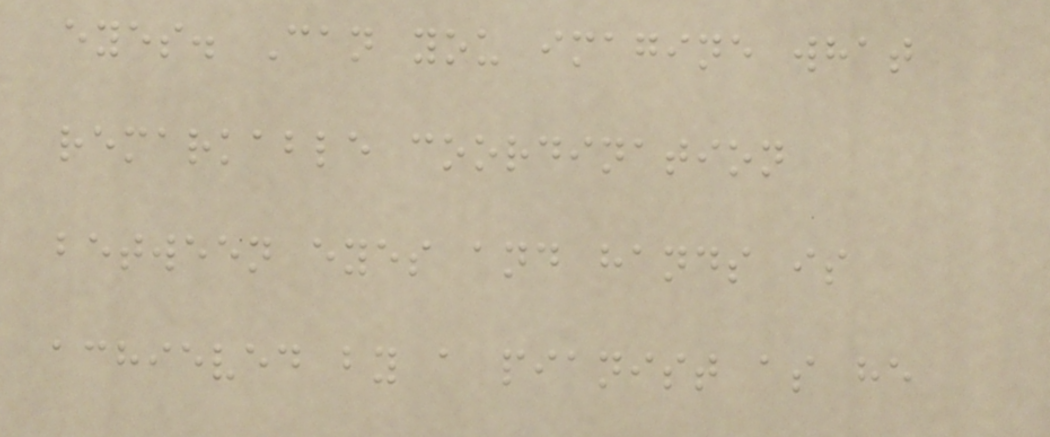eyes. Can you imagine what
remarkable coordination
between eyes and hands is
achieved by a pianist as he
